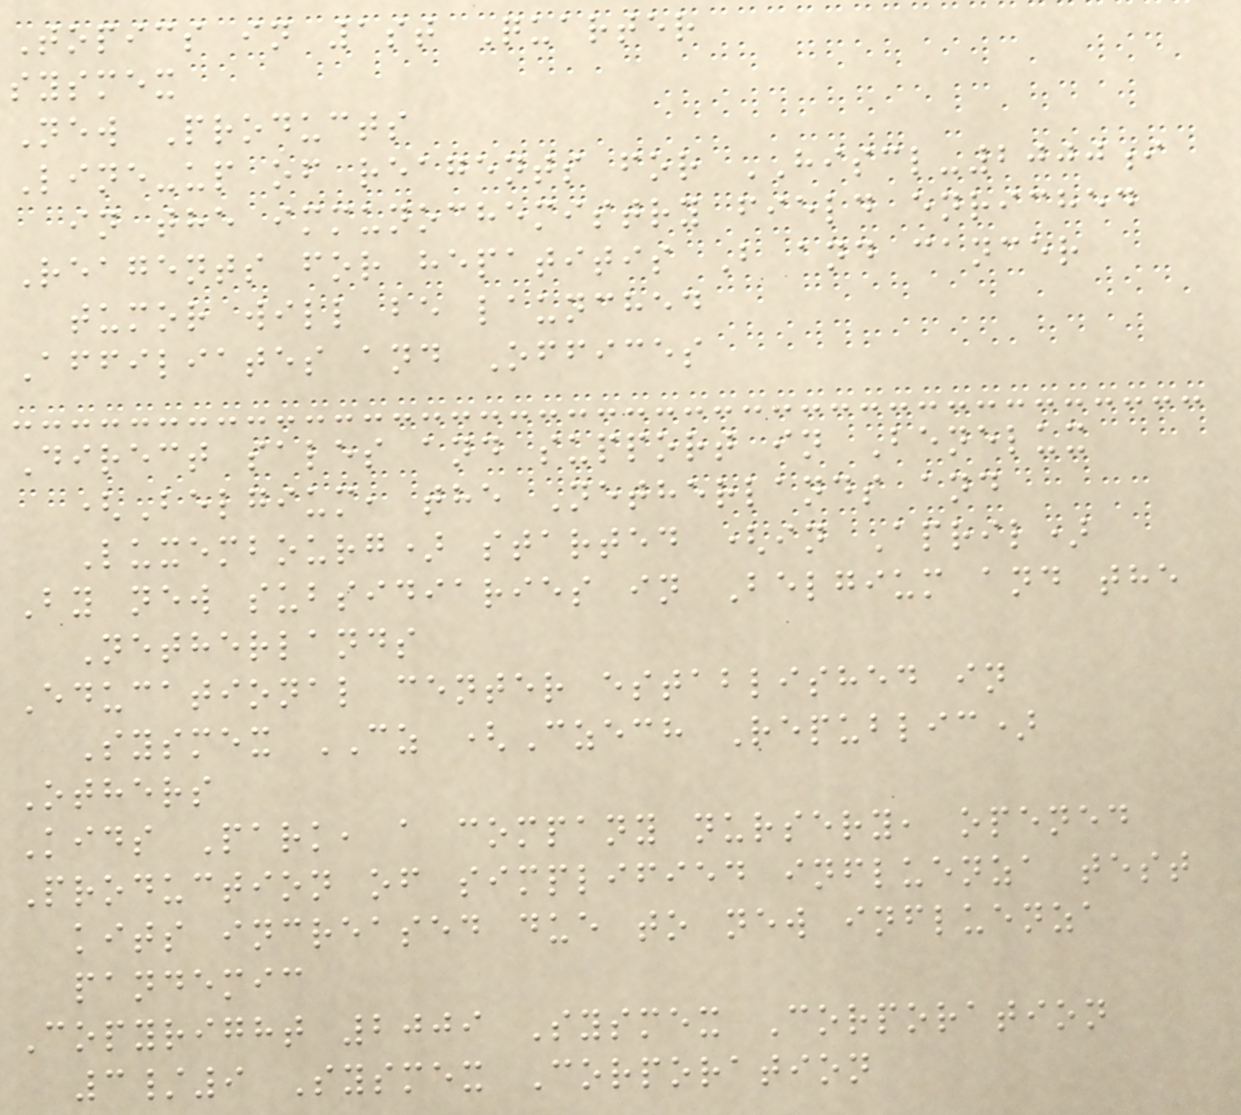Topics in 1st Quarter
sysmex
New Products
Line-up of reagents for HISCL-2000i
in the immunochemistry field enriched
Reagents for hepatitis B and cancer
tumor will be launched
Affiliates and Offices
Direct sales and support in Benelux
(Belgium, the Netherlands and
Luxembourg) started (in April)
By new subsidiaries in Belgium and the
Netherlands
Educational center established in
Sysmex CZ (Czech Republic)
Others
Kids Park, a company nursery, opened
Production of simplified influenza test
kits increased due to new influenza
pandemic
Copyright 2009 Sysmex Corporation
3/9 Sysmex Corporation
